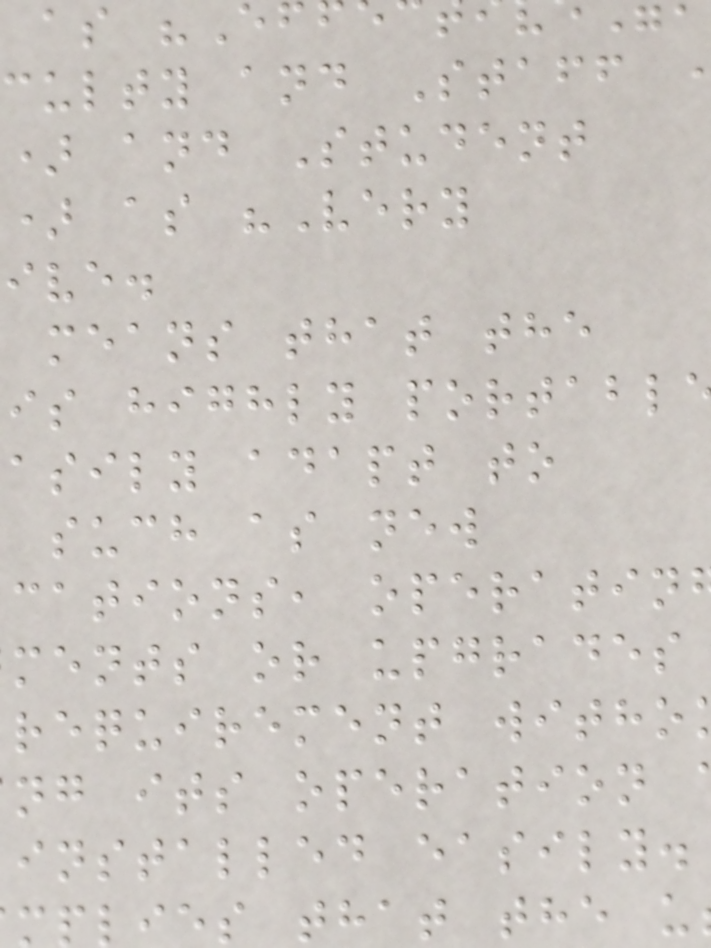culty and Staff
) and Student
) as "Very
ive.
means that the
is highly portabl
asily adapt to
such as new
cations, operatin
ments or upgrades
requirement witho
ng its operation
installed easily.
plies that the u
